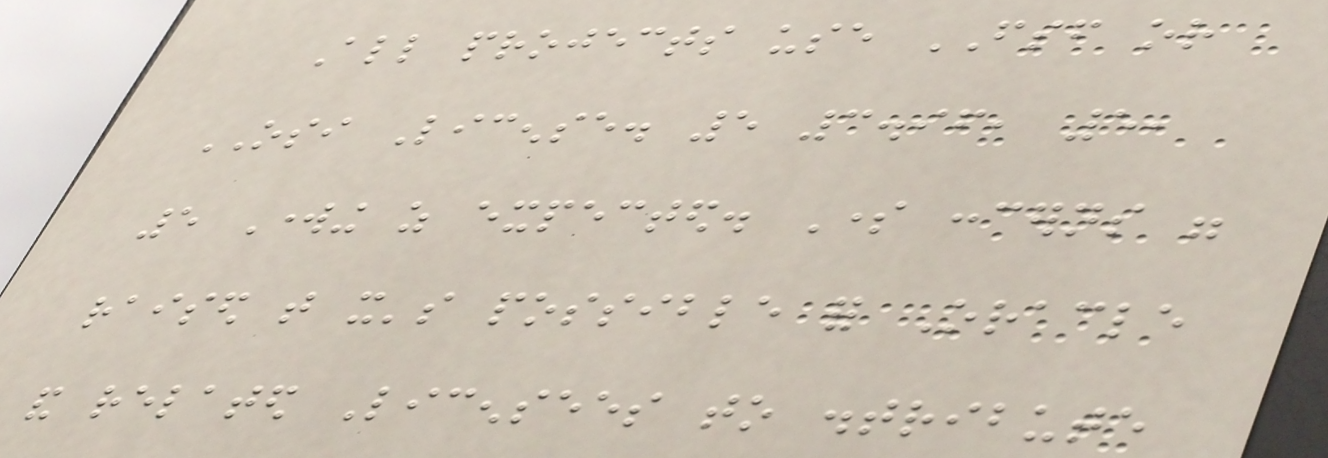All projects use FSF or
OSI License. 5 3.96, 5,
5 Working as expected. Some concerns were
raised that it's possible for Oracle
and related Licensees to distribute
